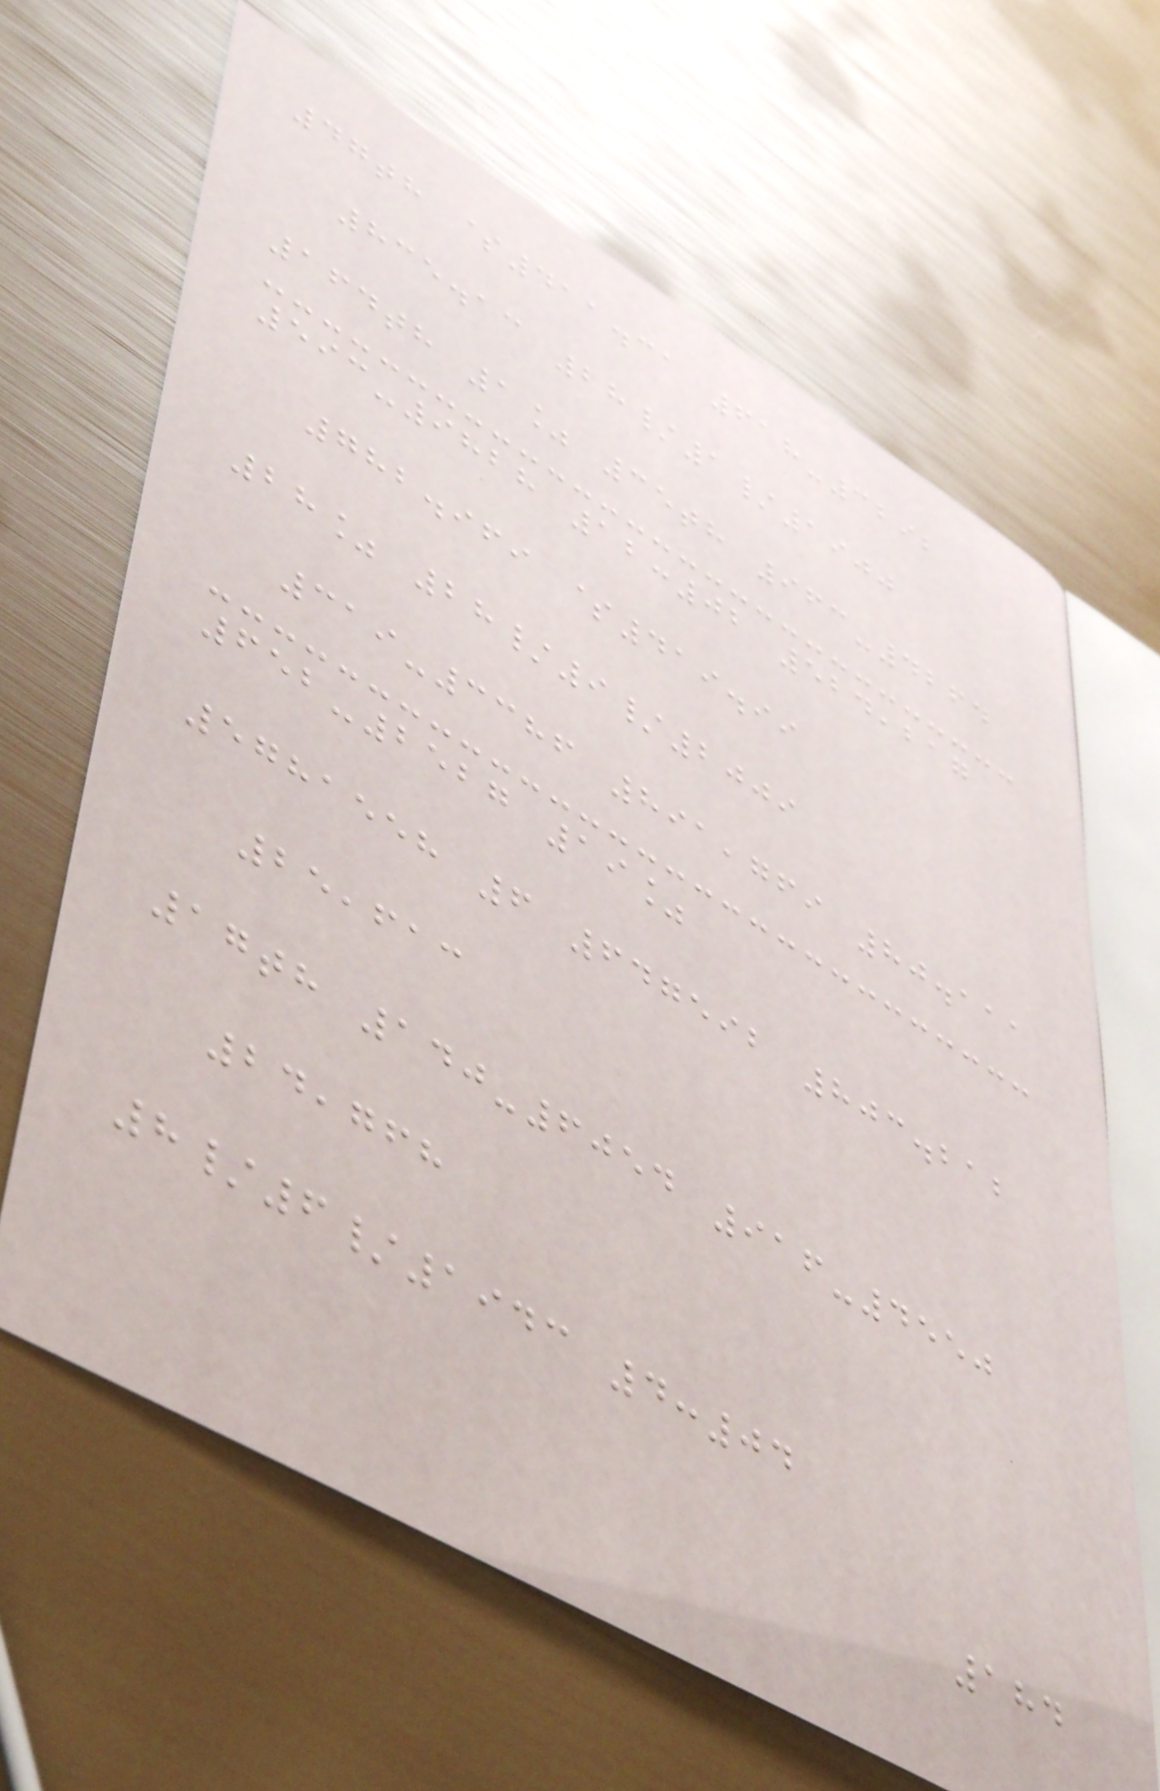47th $411.31 618-3292
835.13 28/1/1900
164th 1% 35th 963-4264
593-9828 12:02 524,217
782.969 $419.99
28% 28/9/2009
319-3386 891,769 80.111
652-2527 19%
5781558 6 647592 803.212
25,613
17th 140-6054 916-4550
24,768
8/6/1943 4:04
184
